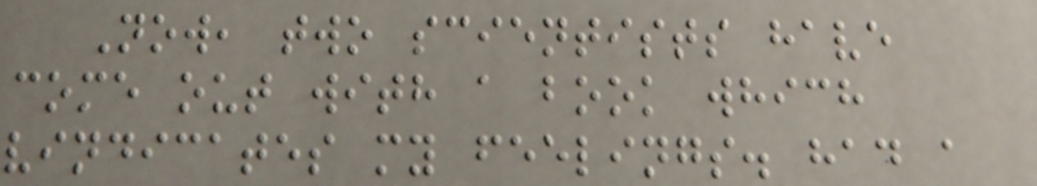Now, two scientists have
come out with a book which
vindicates my feelings. had a
